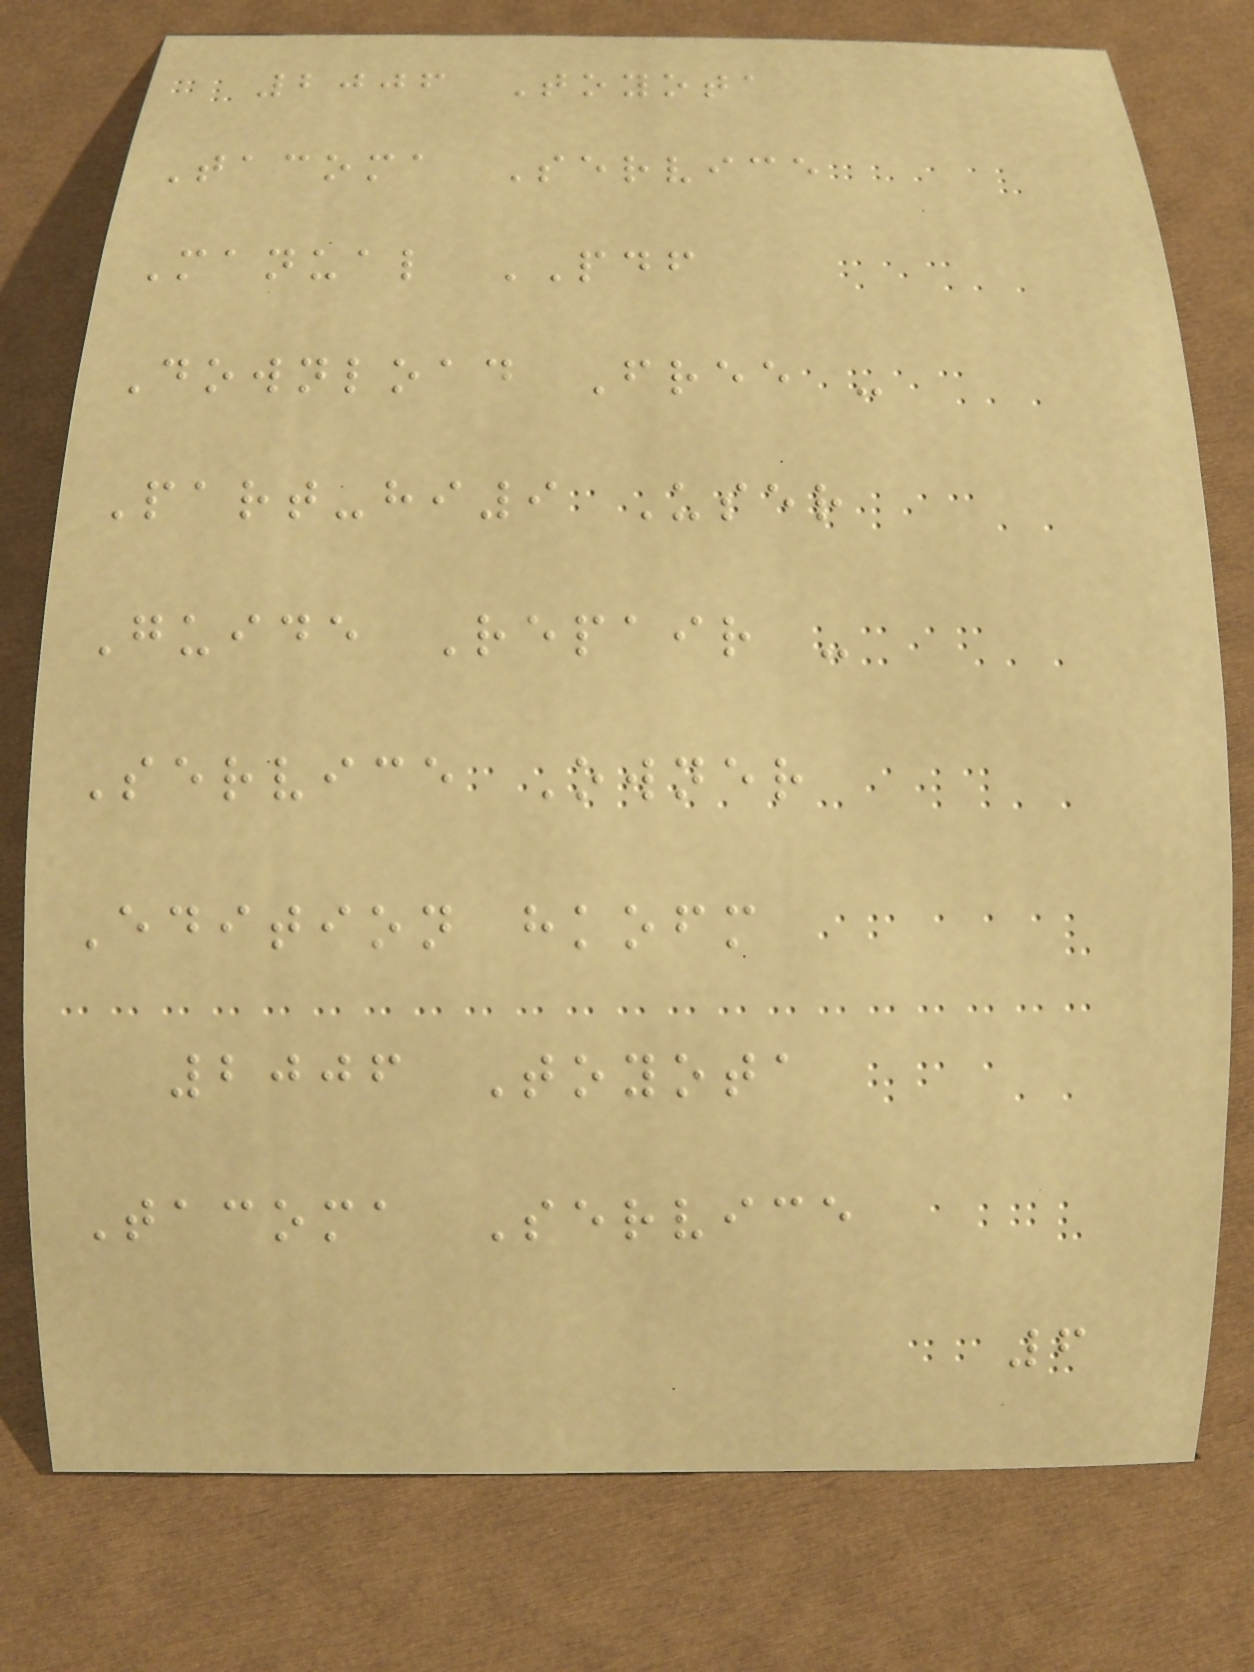2006 Toyota
Tacoma Service
Manual PDF
Download Free -
Part-hi9 User
Guide Repair -
Service Owner
Edition hkofm
2006 Toyota
Tacoma Service
6
